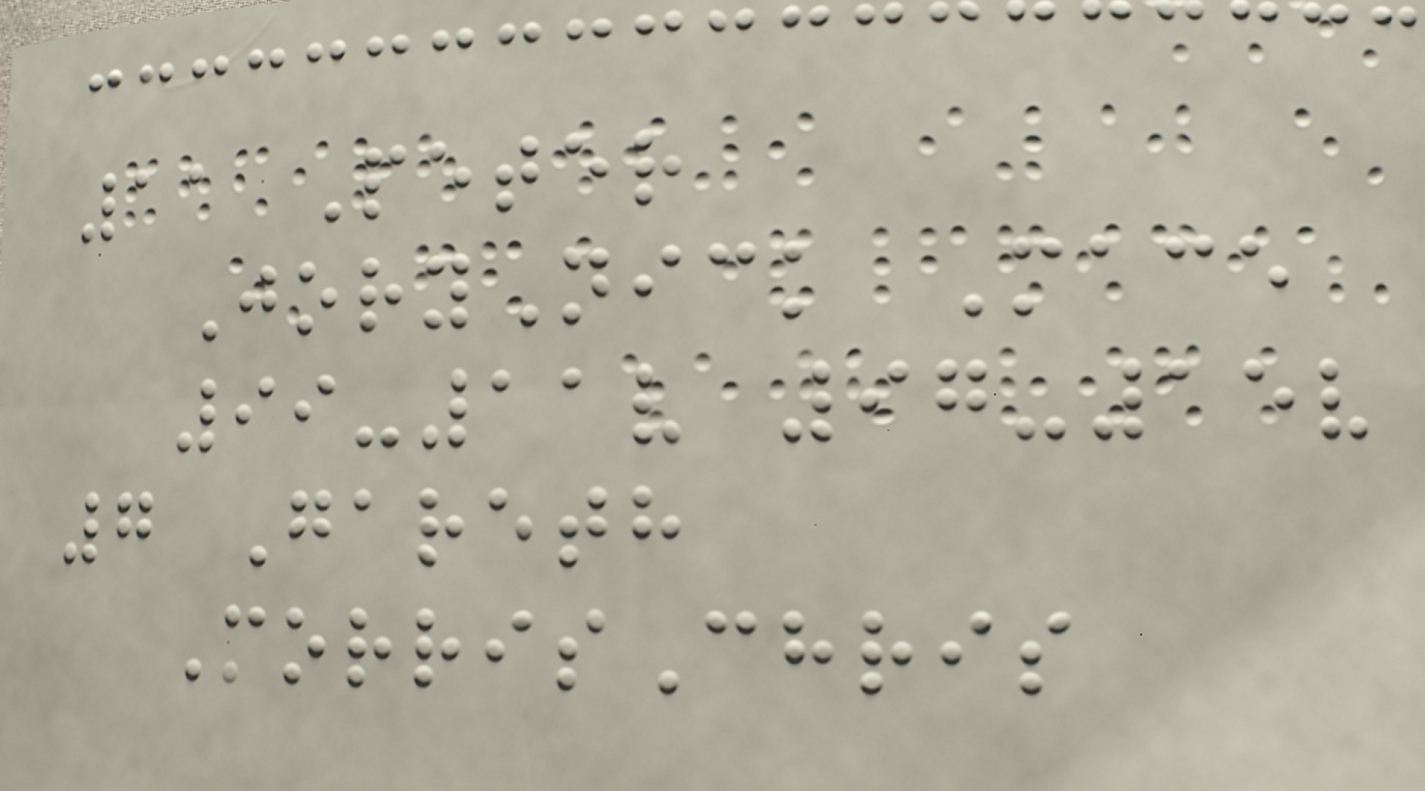11 Peter
JoryNick Mace
99-11v 97-15v
7 Gareth
MorrisChris
